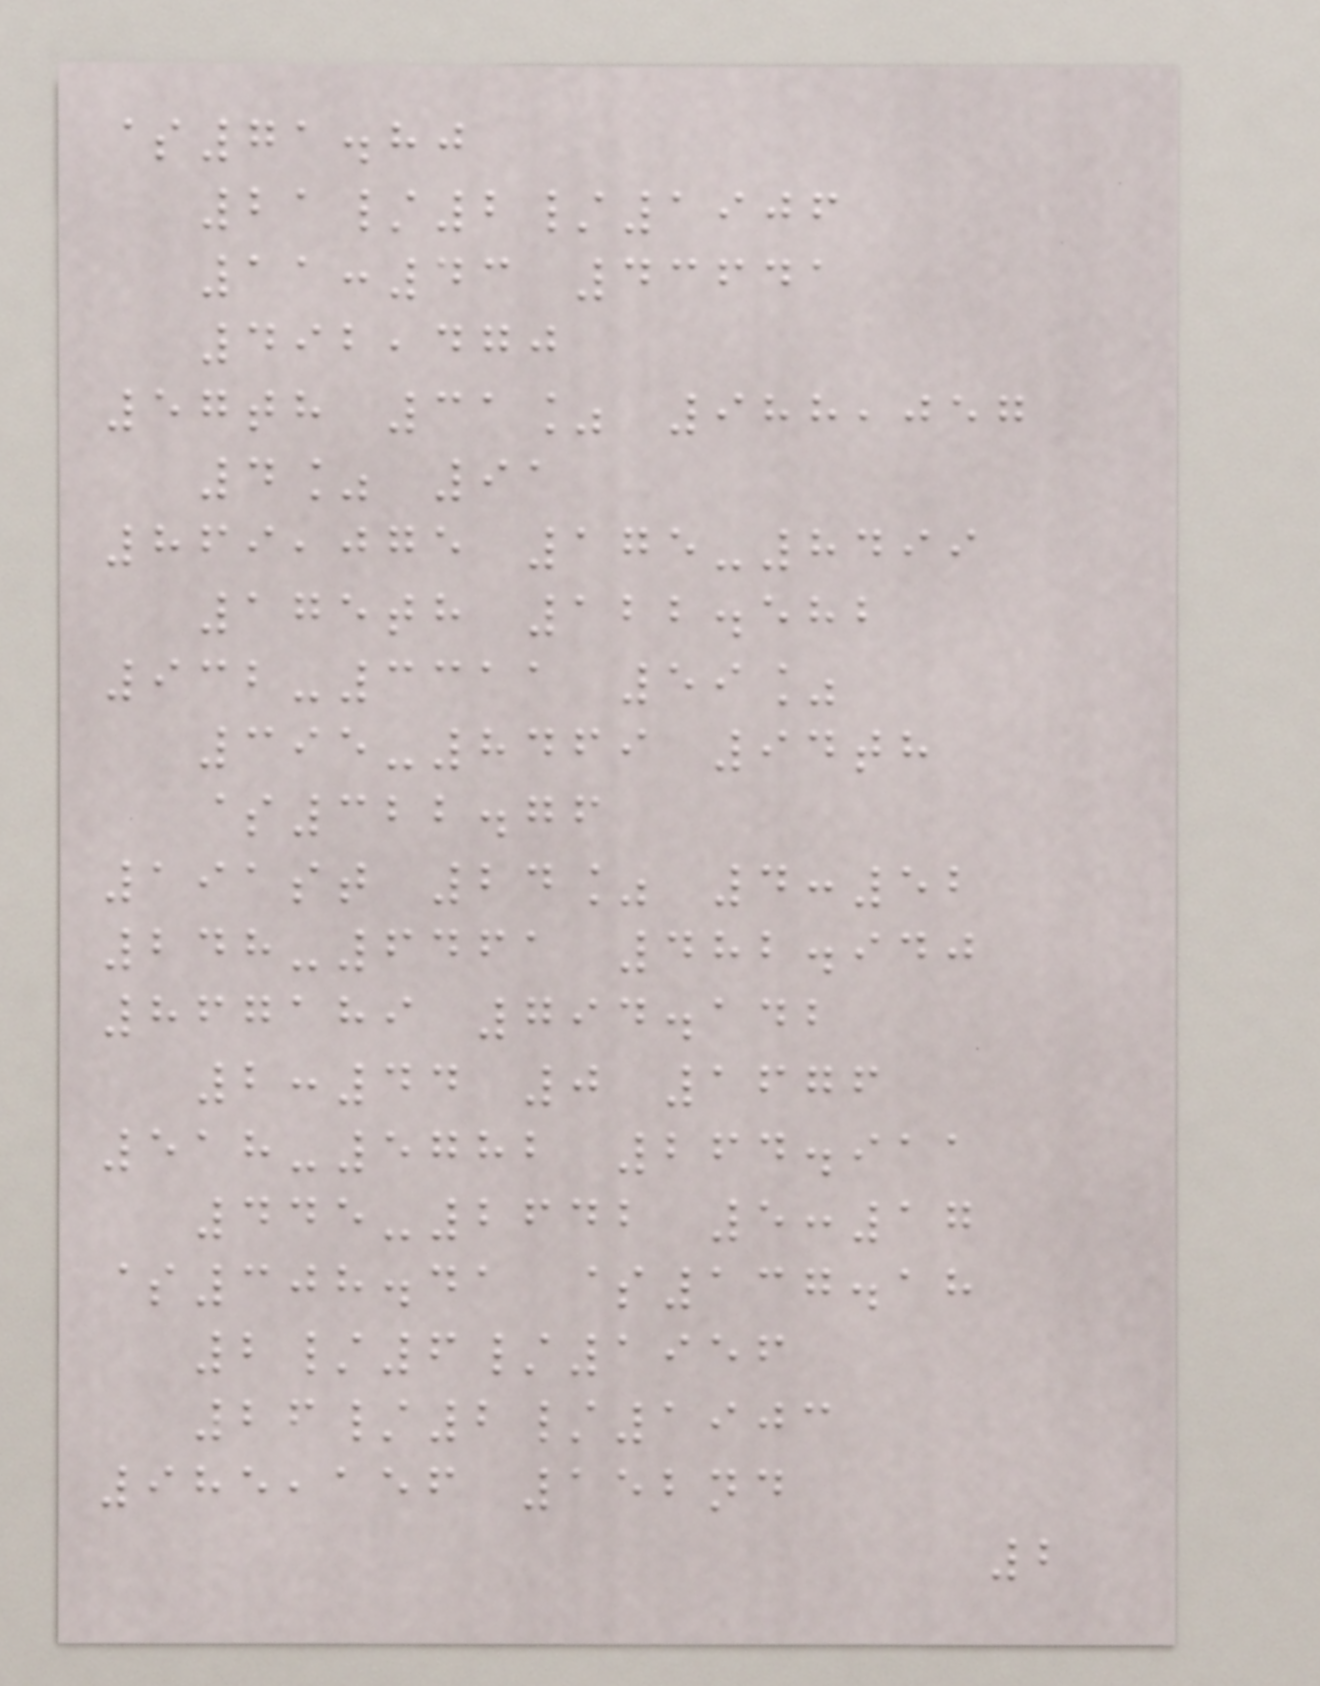$71.80
21/2/1906
11:43 43641
492,470
57th 31% 988,057
4% 91
869,075 175-8499
175th 122.582
932-3311 59%
395-8469 94th
$322.76
191st 24% 4:52
248-6461 482.940
867189 794.142
2:44 0 1676
518-5782 264.911
445-2642 5:17
$308.41 $137.18
2/6/1956
26/2/1903
985,156 152nd
2
